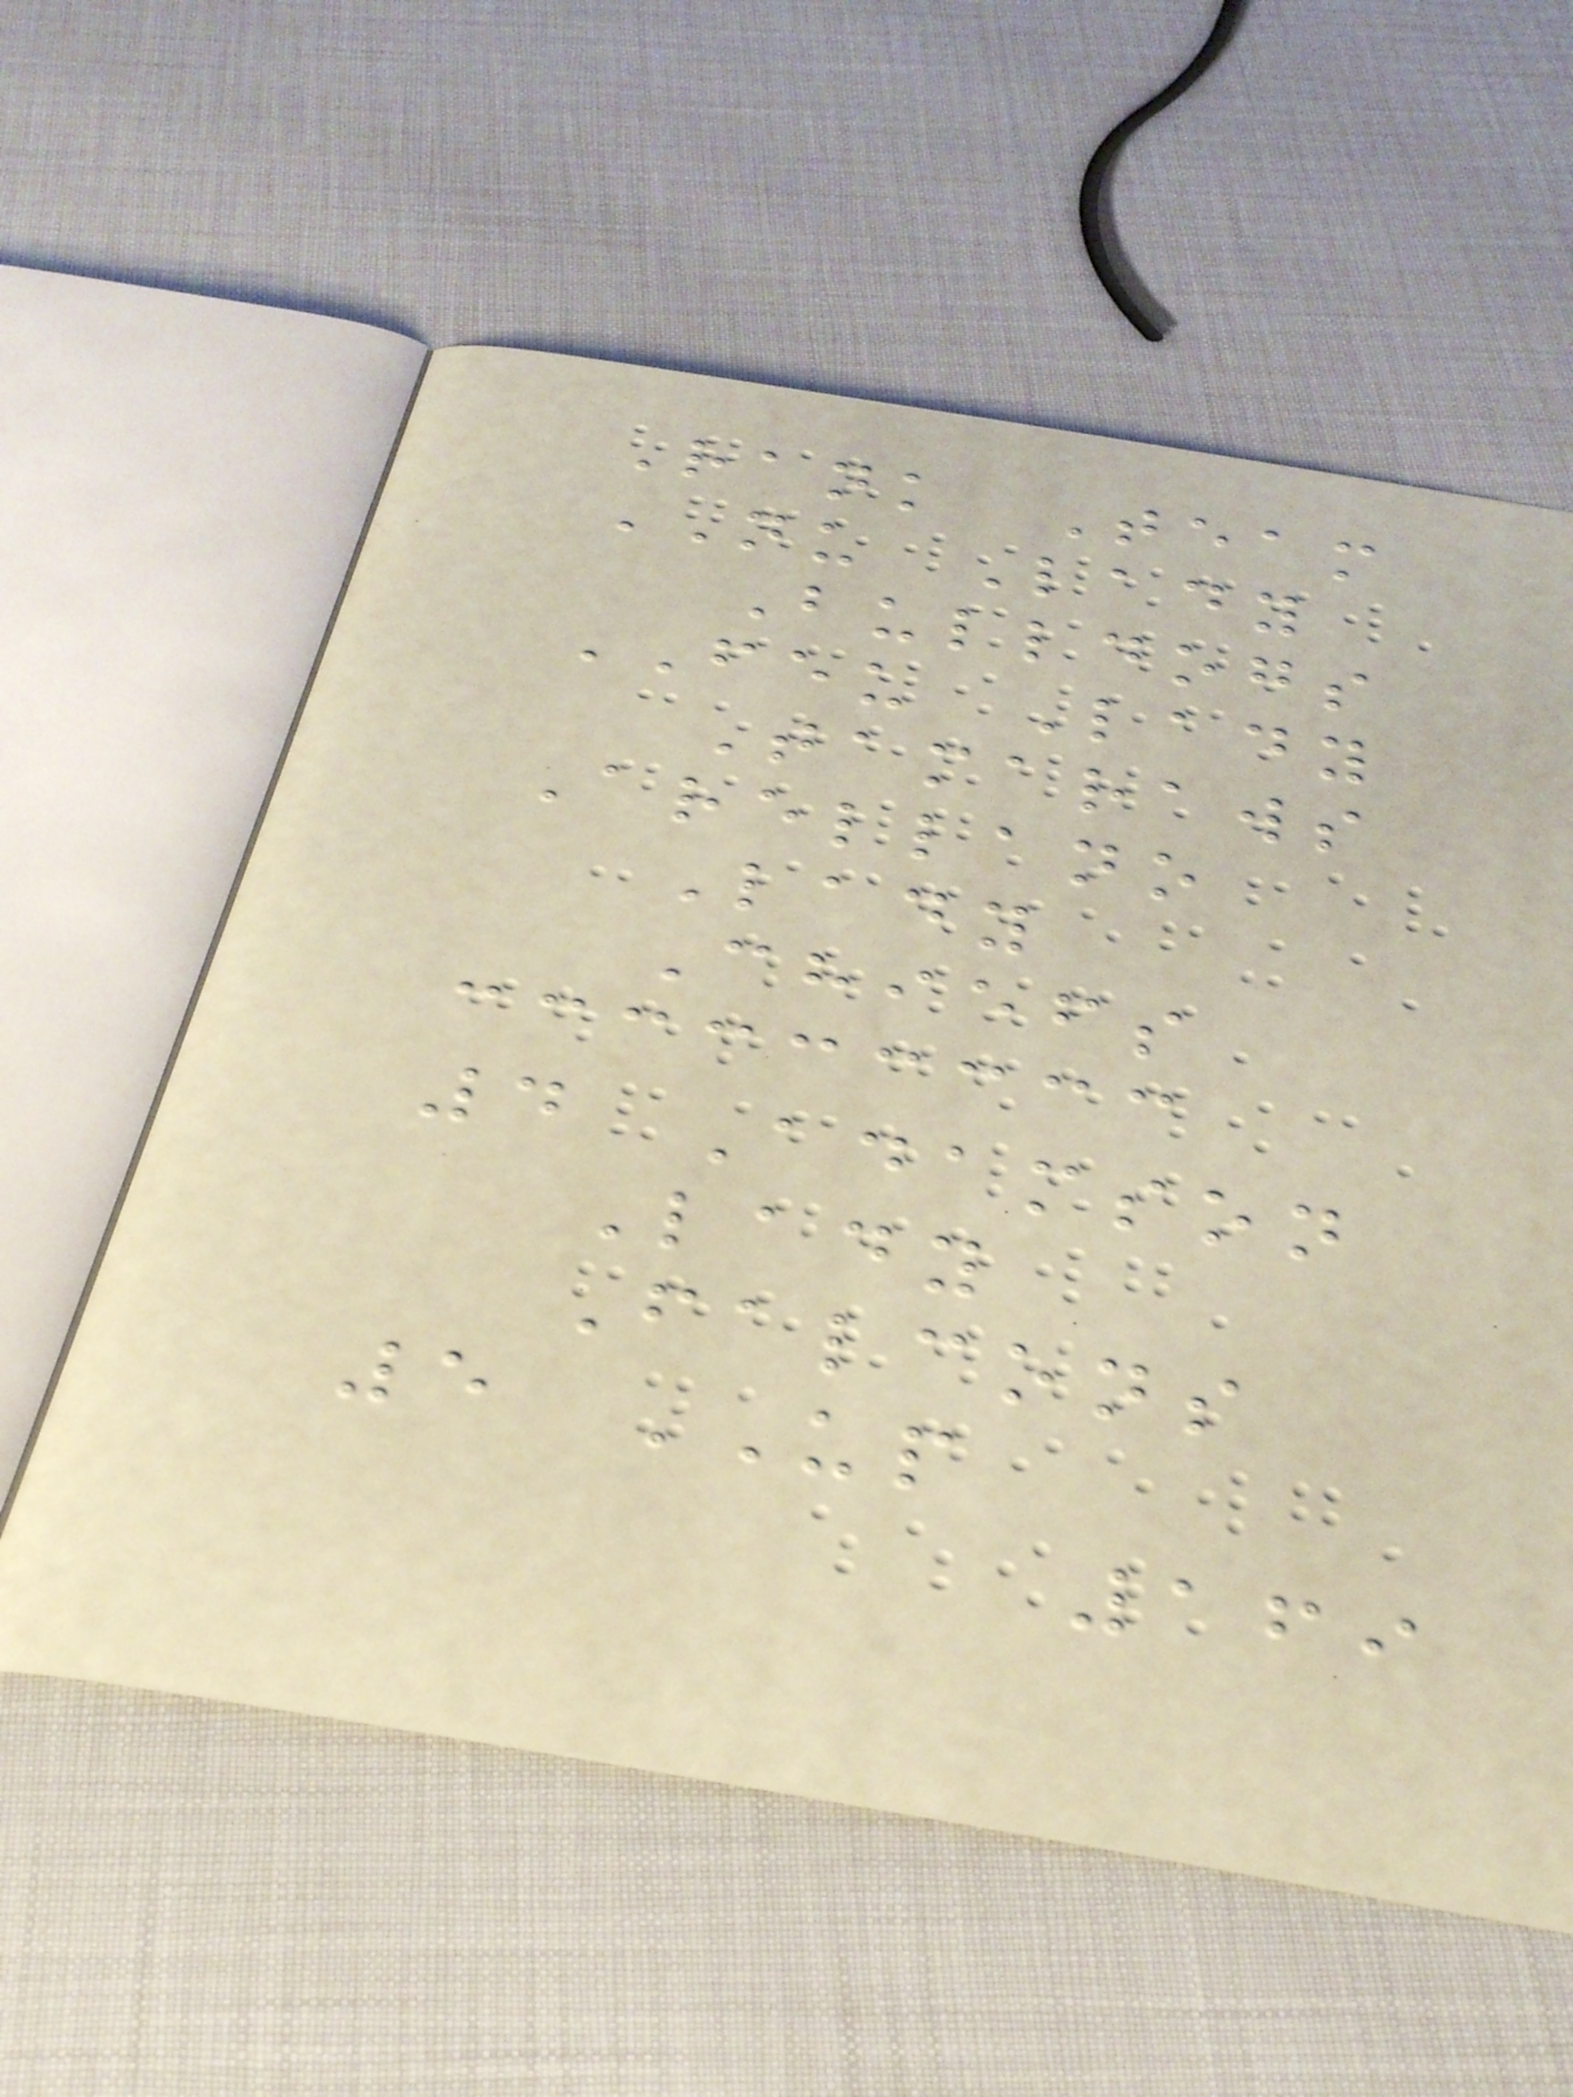Rank Team
NU Lady
Bulldogs
FEU Lady
Tamaraws
Arellano
Lady
Chiefs
4 Adamson
Lady
Falcons
5 UP
169
